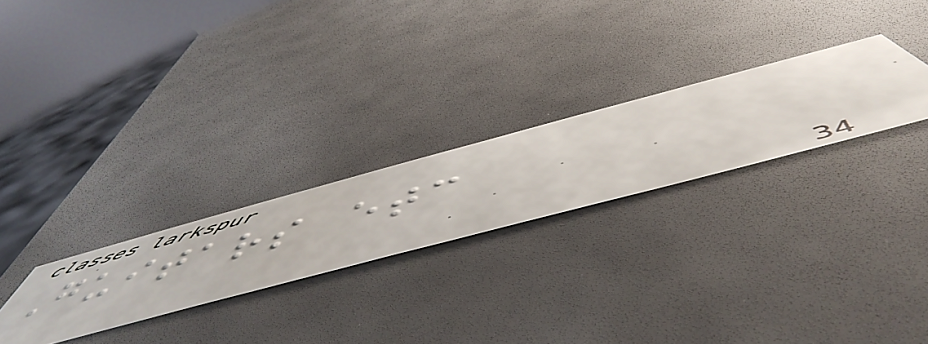Guitars etc
